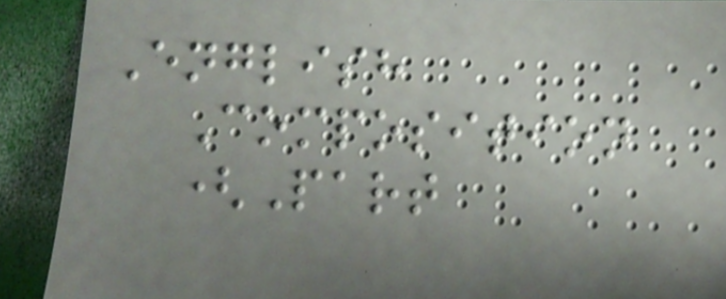English
Composition
(Part
